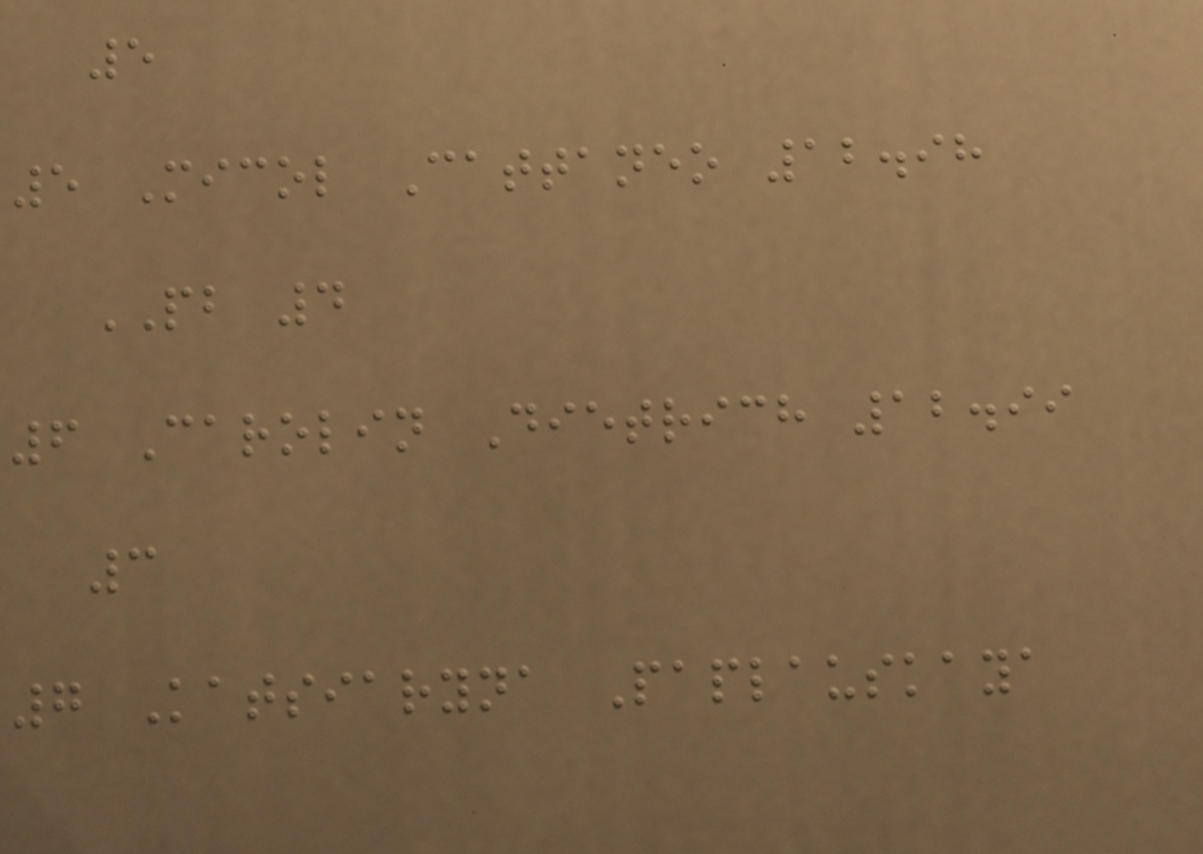5
5 Micol Cattaneo 12.98
PB 4
6 Carolin Dietrich 12.99
3
7 Katsiaryna Paplauskaya
